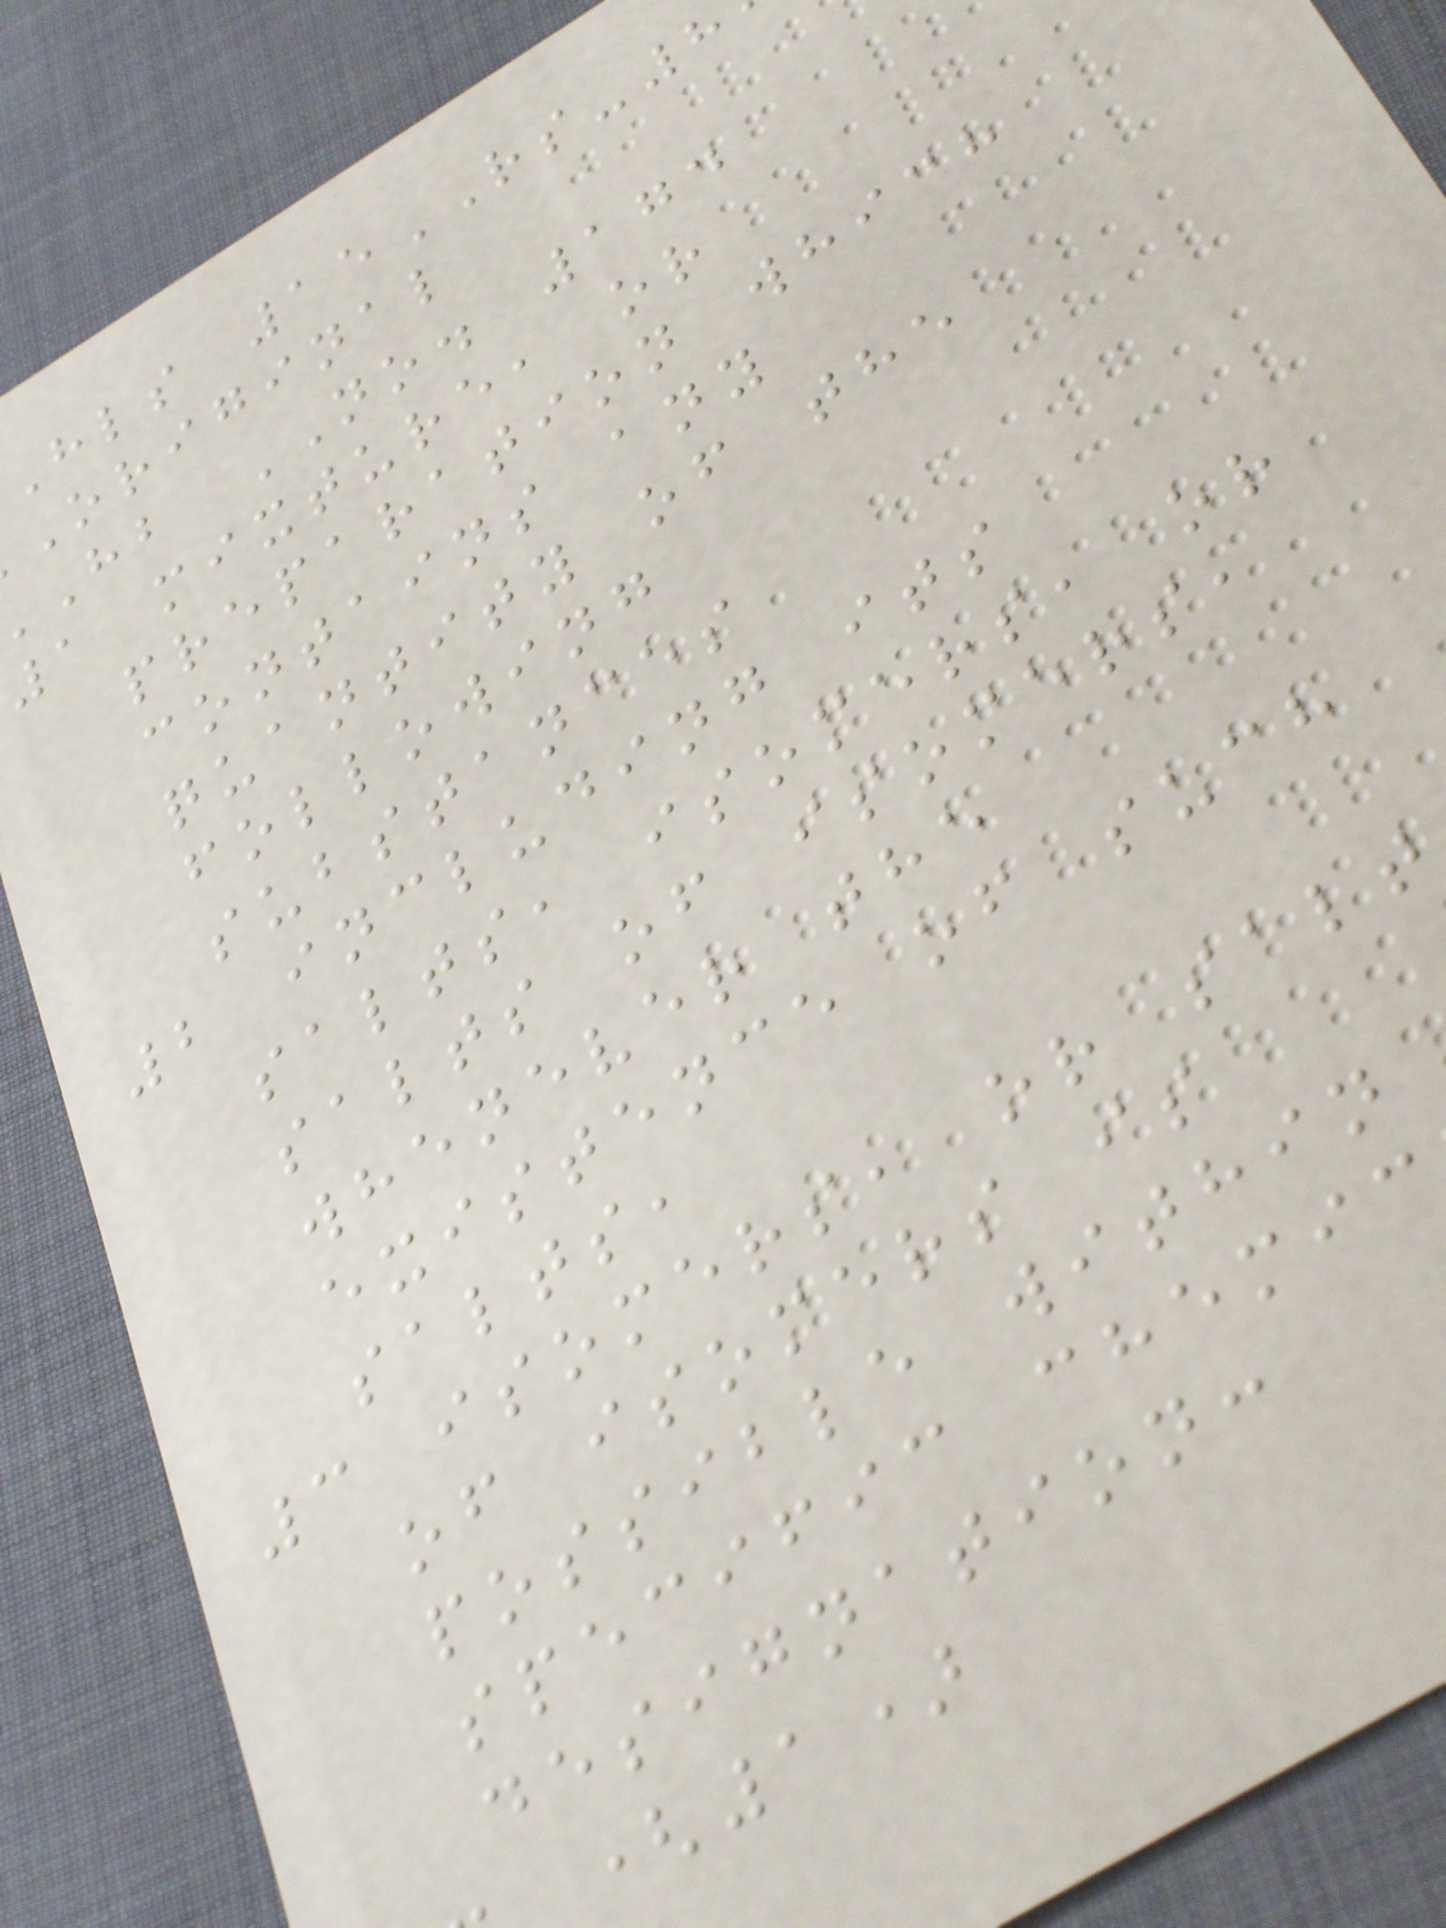hls 15RS-8
original
hb NO. 174
1 mixture, or
preparation which
contains any
quantity of the
following
substances
2 including its
salts, isomers, or
salts of isomers,
whenever the
existence of such
salts,
3 isomers, or salt
of isomers is
possible within
specific chemic
designation:
(1)
